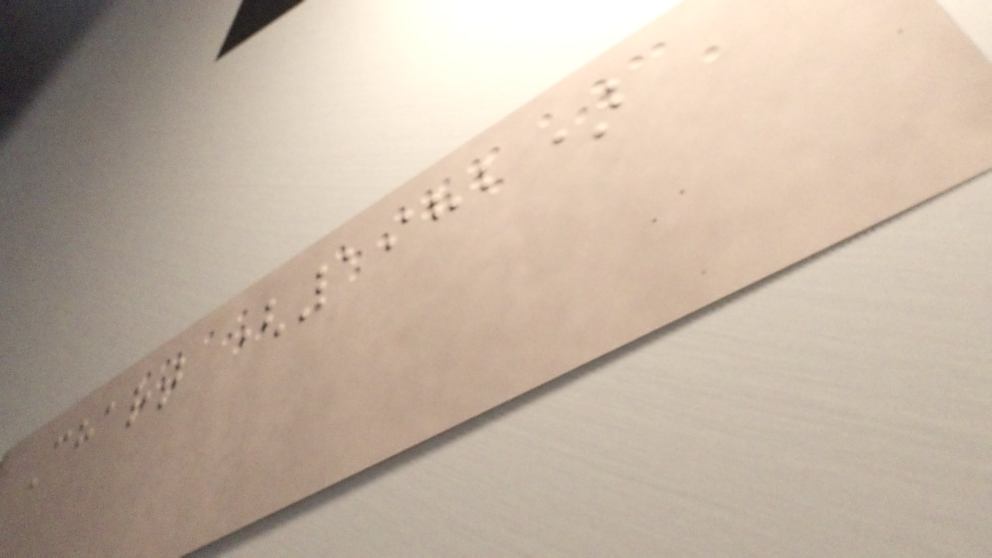Chart (1982)
